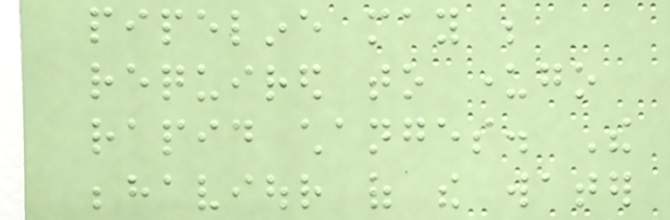pipeline may be
required to undergo
rapid changes. The
behaviour of the water
